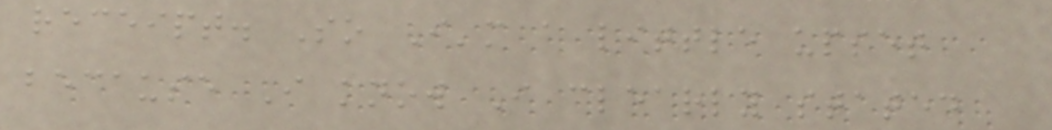receipt. So I'm a little upset
because I know I clearly stated
